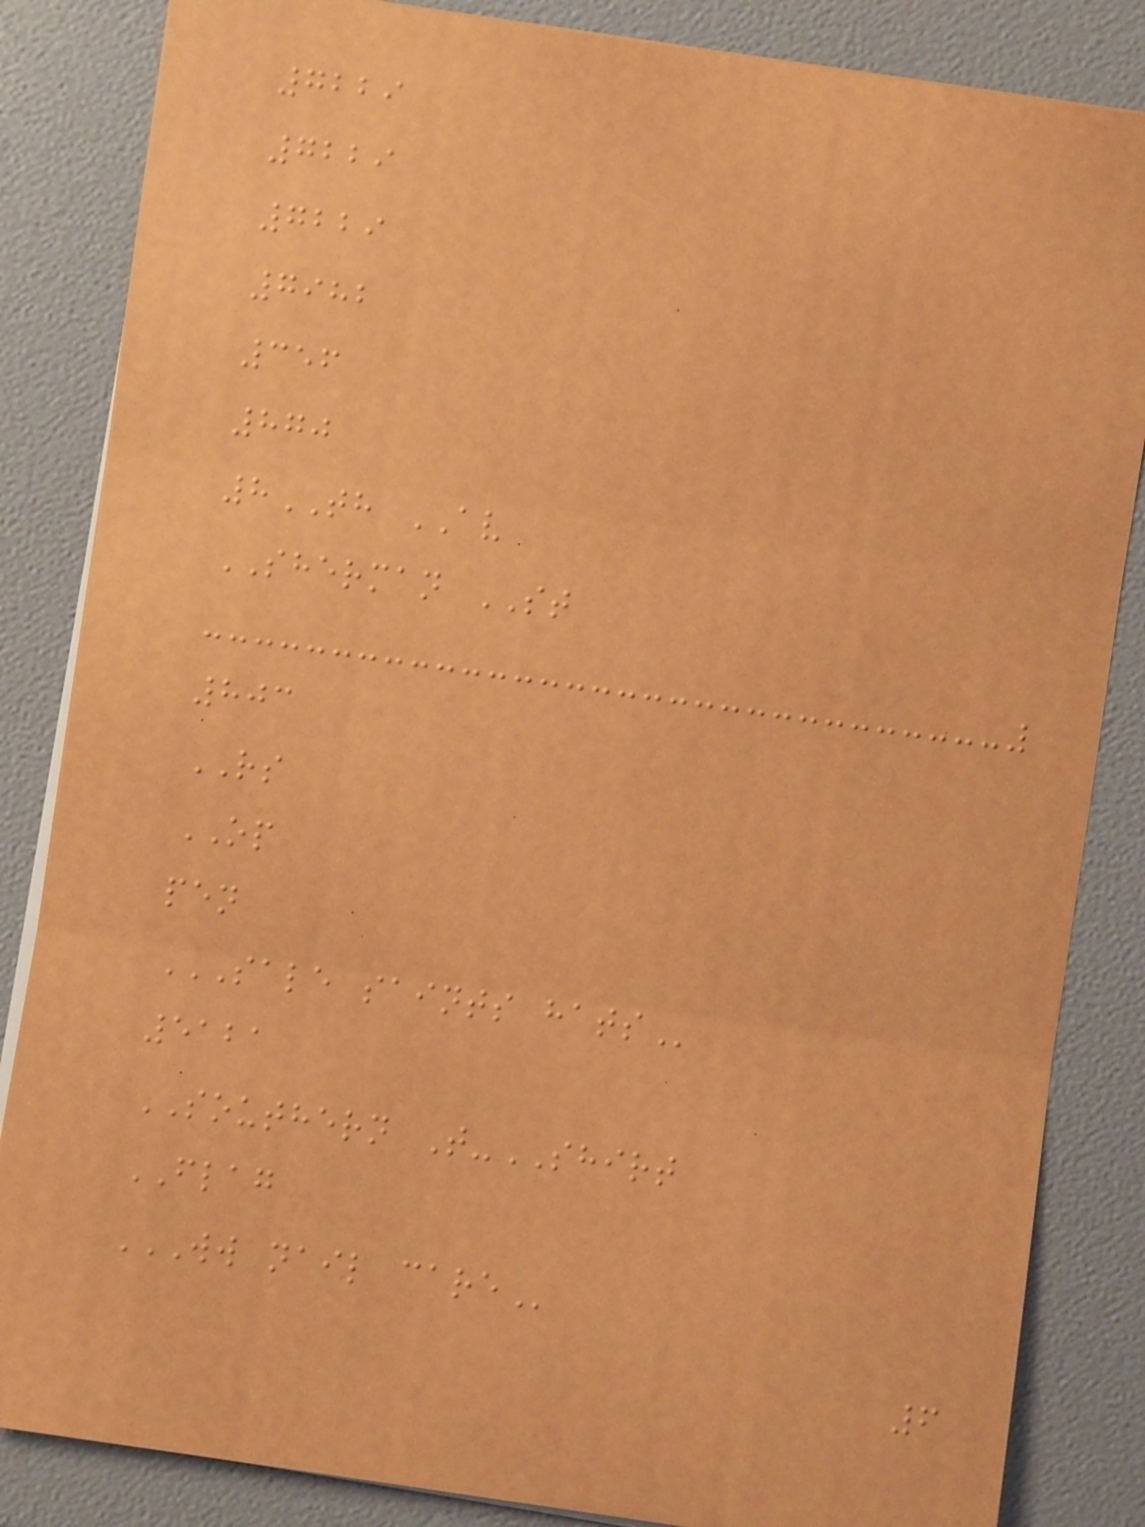7229
7229
7229
7982
356
870
8TH AV
SHERMAN ST
803
RS
OP
pen
SALE SAINTS HATS
5121
SOUTHERN T-SHIRT
FLAG
WW NAIL CARE
6
